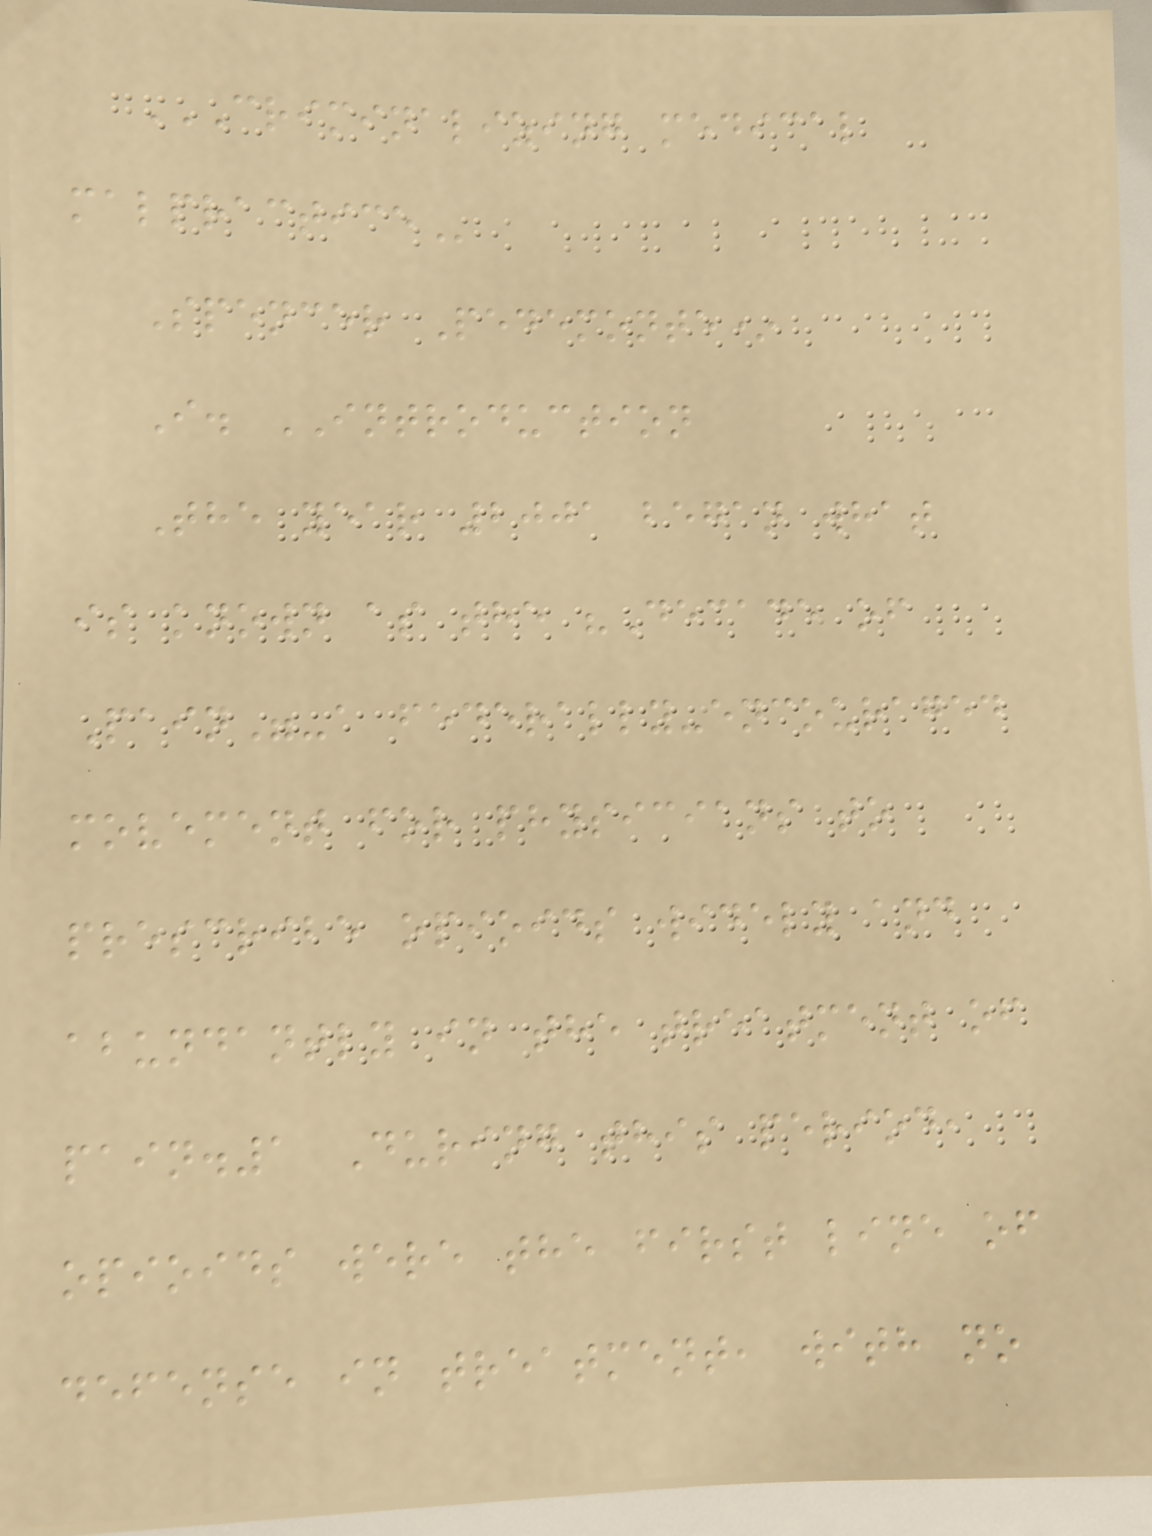CRIMINALIZING MEDICAL
MALPRACTICE
Spencer Pedemonte*
I. INTRODUCTION
The year 2001 began what
is known as the "Decade of
Pain"-a federally-encouraged
movement for physicians to
prescribe opioids widely and
abundantly in the treatment of
pain.1 During this period,
opioids were the first line of
defense in treatment, with no
